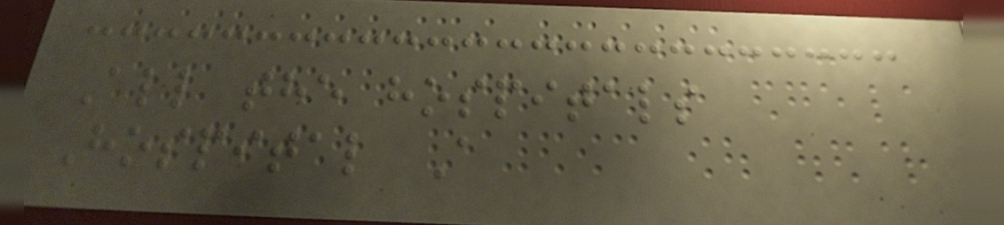All the hospitals
Hospital A
